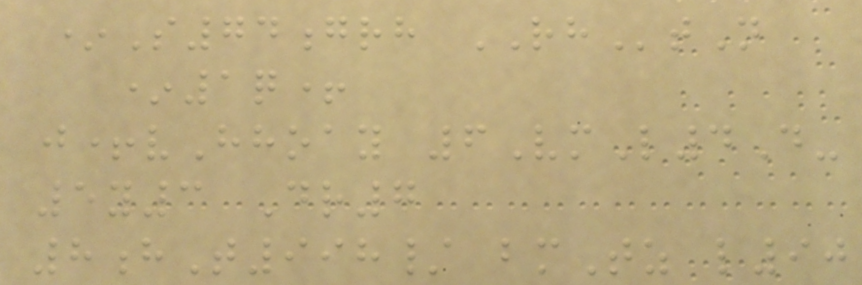*S74grh RHtN
*1q+
j+vHhoay 6VmL4D-
5y3 Dr7
8hT998/ bmTz l90
